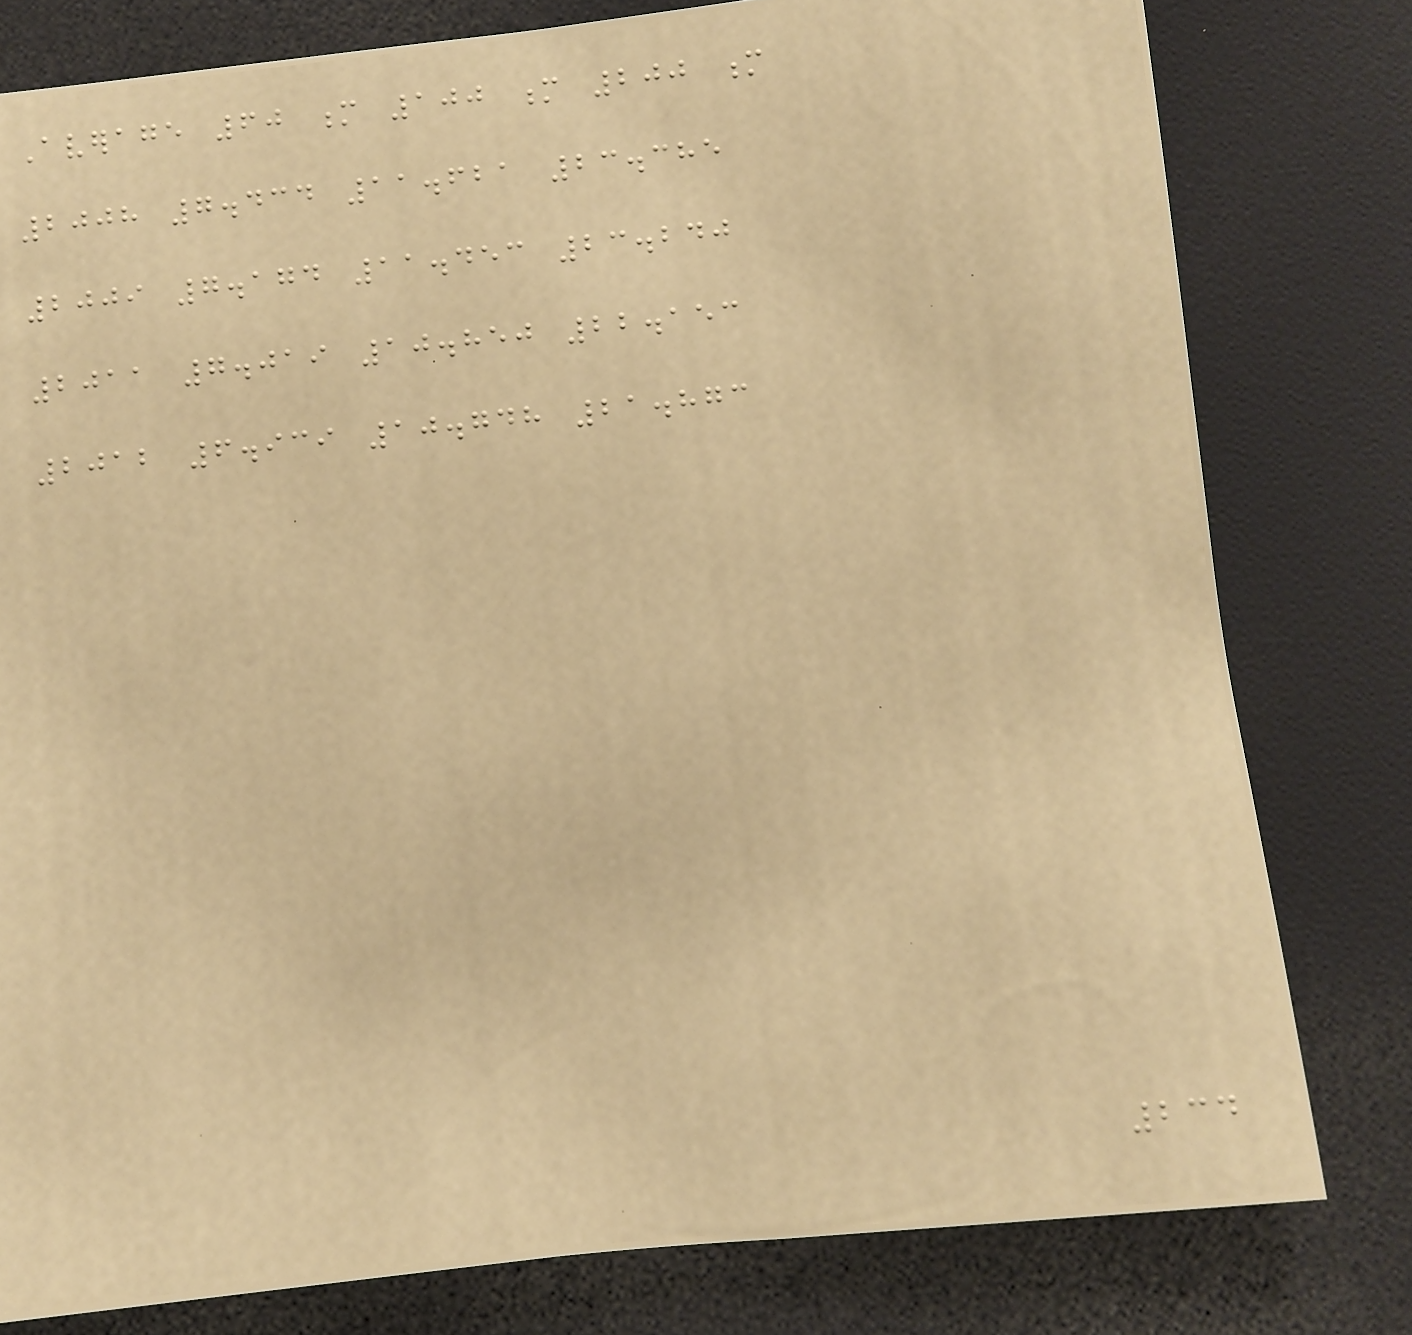Average 60 m 100 m 200 m
2008 7.434 11.621 23.385
2009 7.174 11.453 23.240
2011 7.019 10.850 22.153
2012 6.939 10.748 21.873
234
